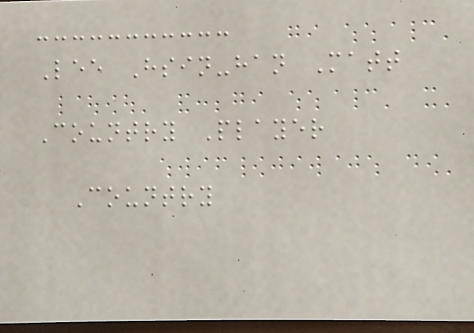Lee Hsin-han Matt
Country Player
Country
